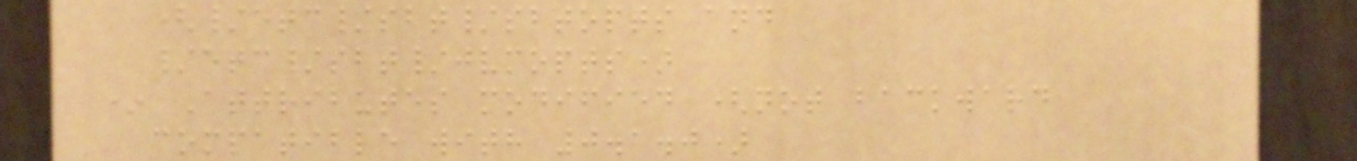(/etc/sbt/sbtopts and
/etc/sbt/jvmopts)
* Attributes modified (not backward
compatible with 0.1.0)
